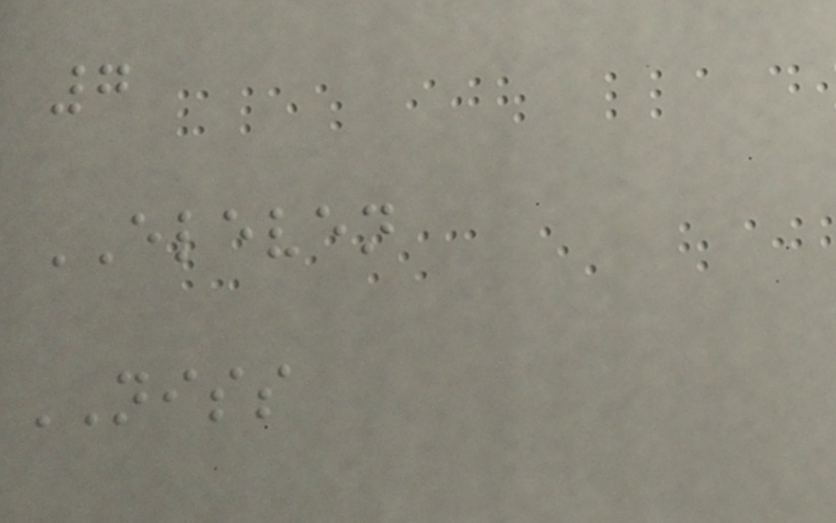7
ELEVEN
NISS
